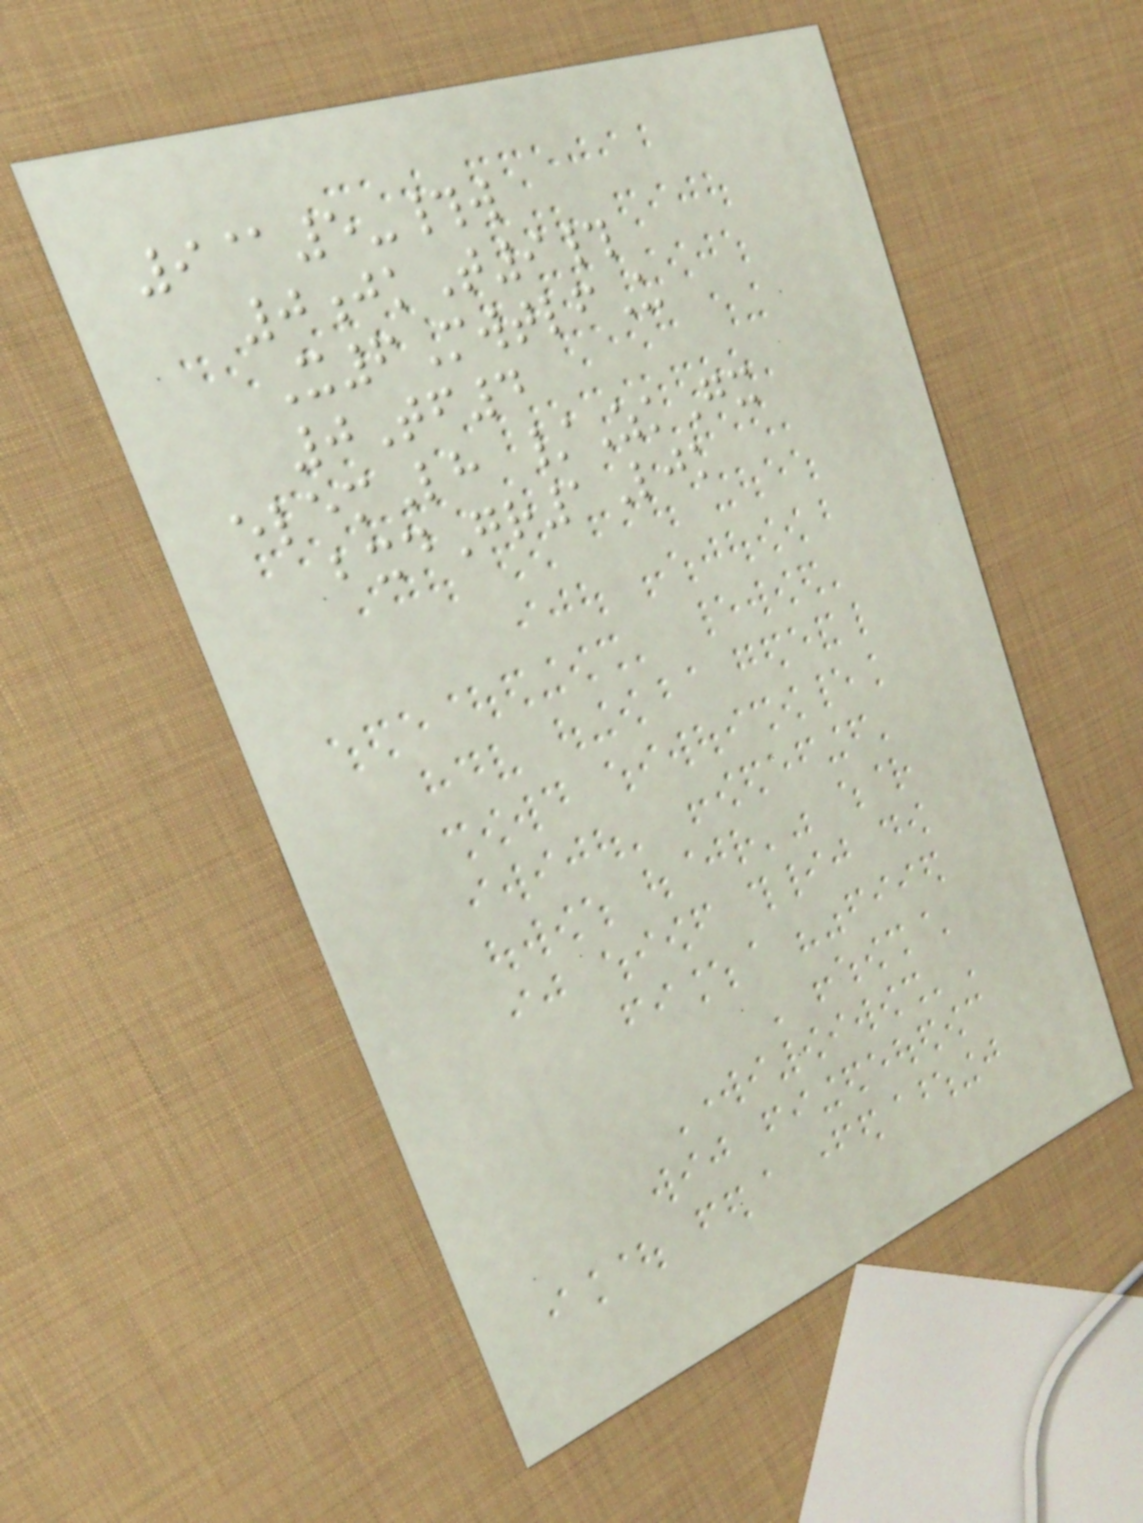9@5-#w
0jkT9#
X6MwtlfU
0Tf4
elemLh /ZkGx
bxdGr1Ljk
